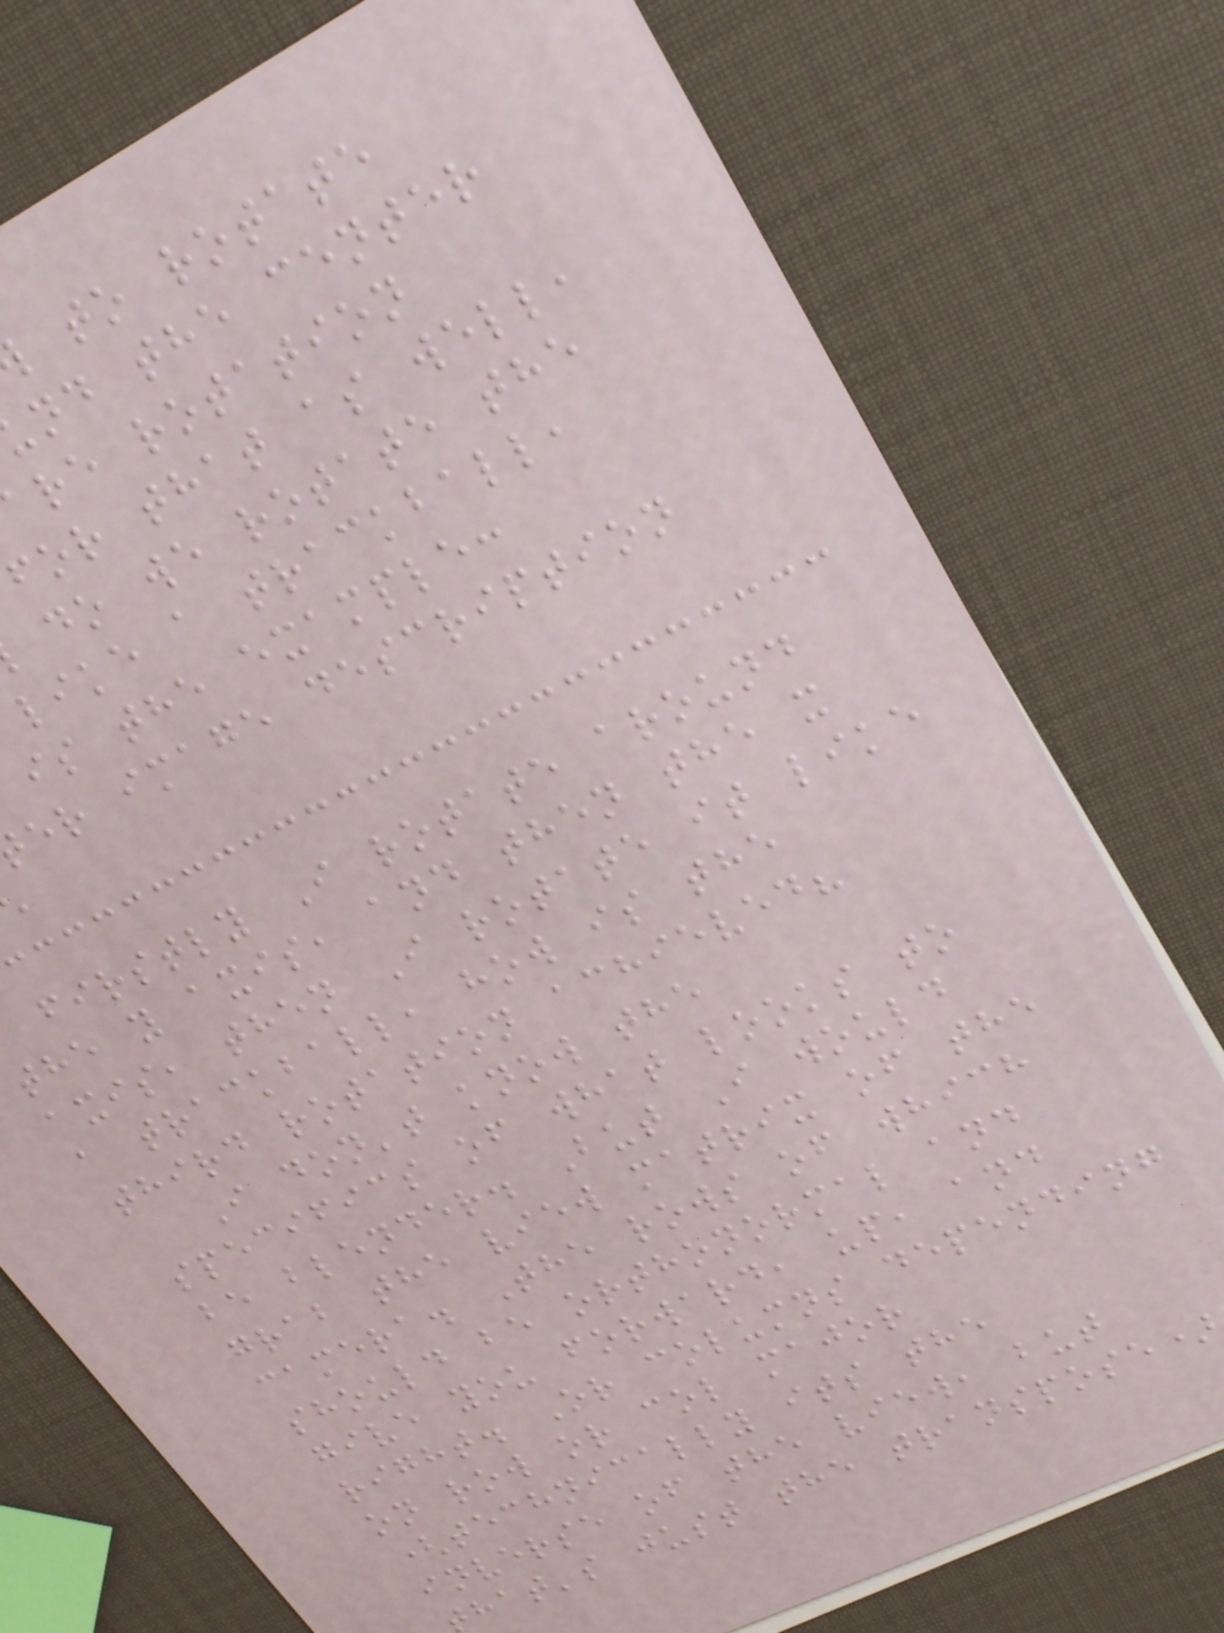to rotate
nd the center
re rotation
for that as well,
do we rotate the
like a trackball,
is the example:
er image description
firstly I rotate around
the y axis, and then the x
axis, then I rotate it like
a trackball, how is the
third rotation achieved?
I don't know the
specifics of what looks to
be blender. But I would
grab the view matrix of the
camera. The rows of which
should be orthonormal and
give you forward, up, and
right. Or columns depending
on row or col major
(technically its the
inverse of the view, but
hat's just the transpose)
